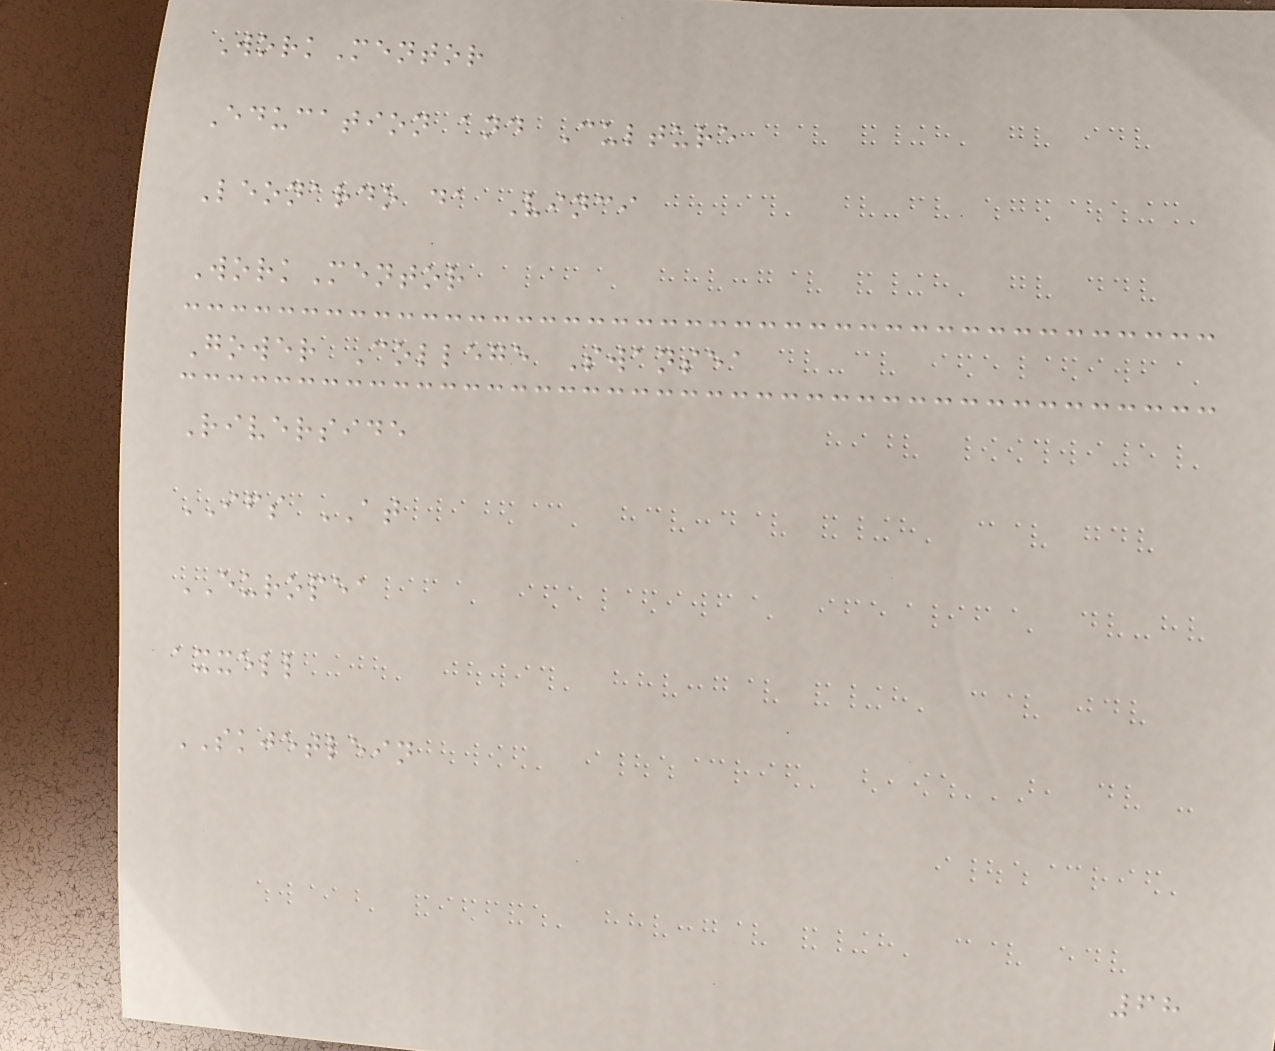WorkMentor
Education and Culture
Leonardo da Vinci
WorkMentor
Gower College Swansea
Riverside
IFS AT
EUROPEA
axxell
SKJETLEIN
68
